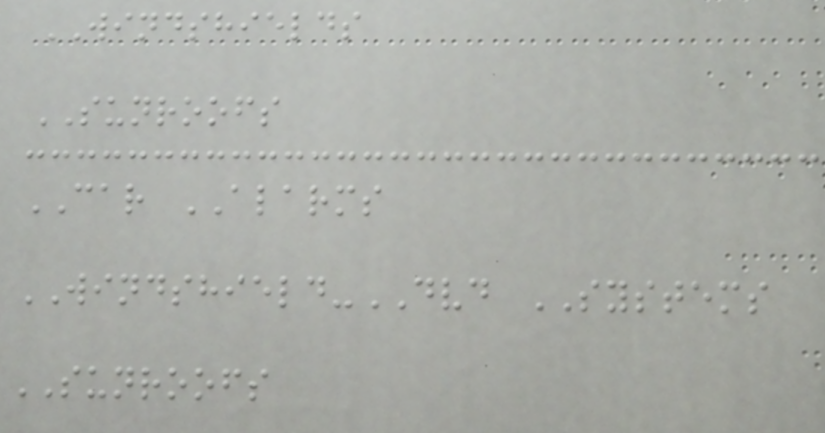WINDSHIELDS
SUNROOFS
CAR ALARMS
WINDSHIELD-DVD SYSTEMS
SUNROOFS
